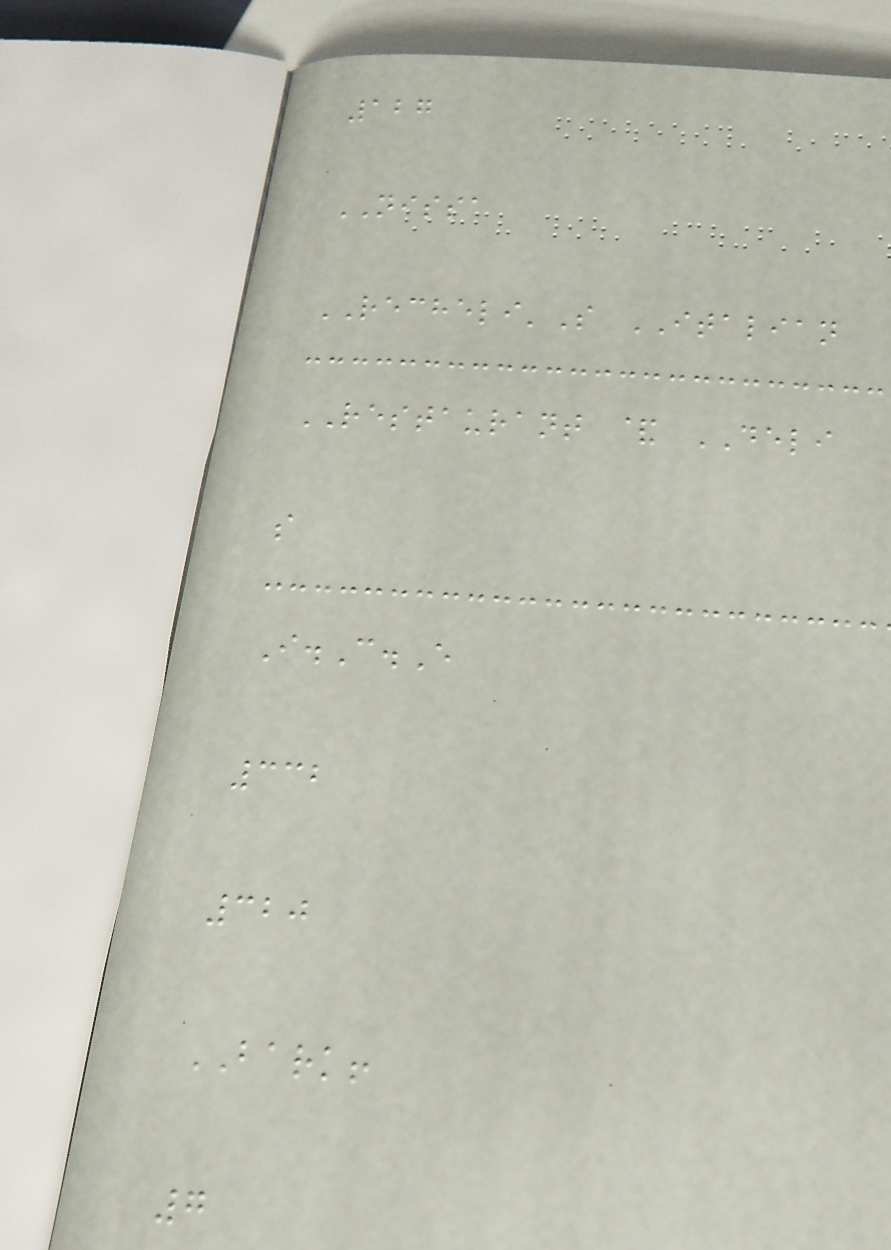127
NISSA
RECHELI'S ITALIAN
RESTAURANT & DELI
s
I.C.E
332
320
BARK!
7
